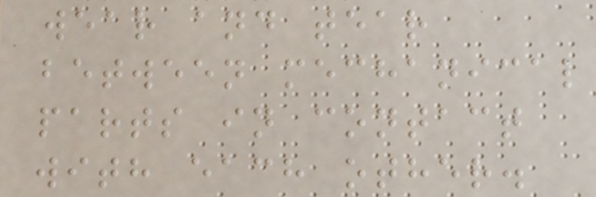wear and tear
between mechanical
parts in contact
with each other.
